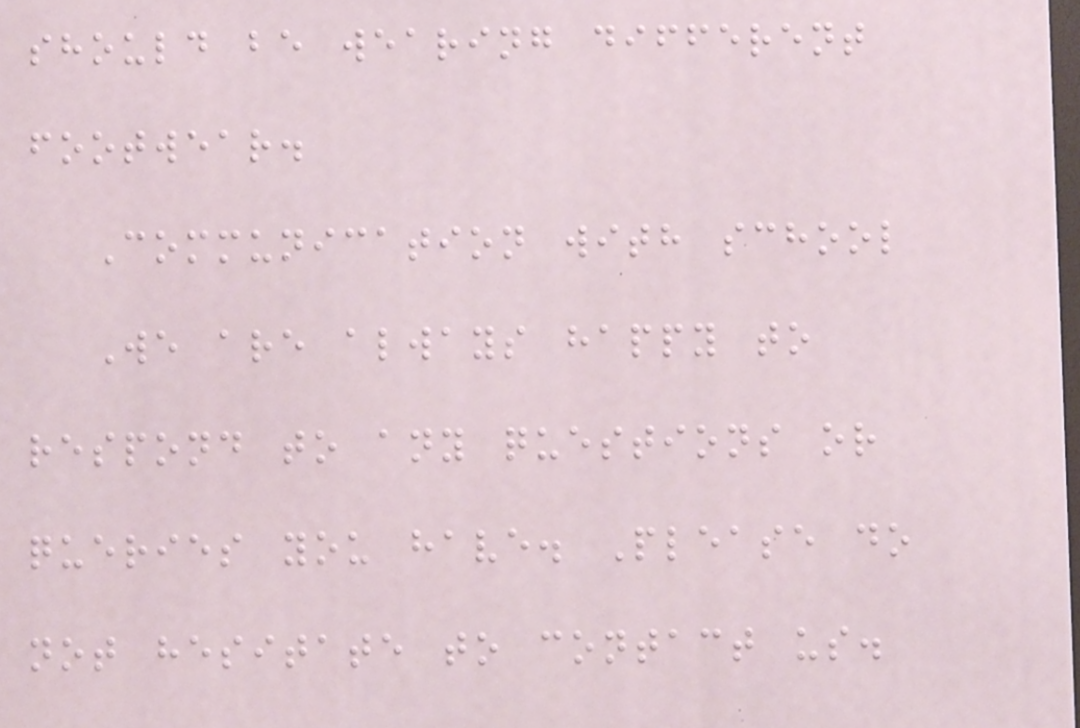should be wearing different
footwear.
Communication with school
We are always happy to
respond to any questions or
queries you have. Please do
not hesitate to contact us.
